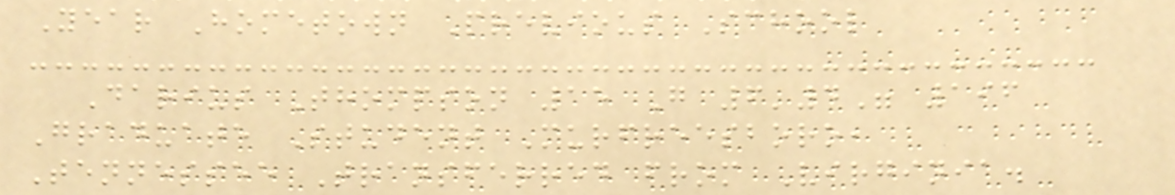Year Hometown Previous School
Darius Thompson 15 G 6'4" 196
Graduate Student Murfreesboro,
Tennessee Transferred from Virginia.
